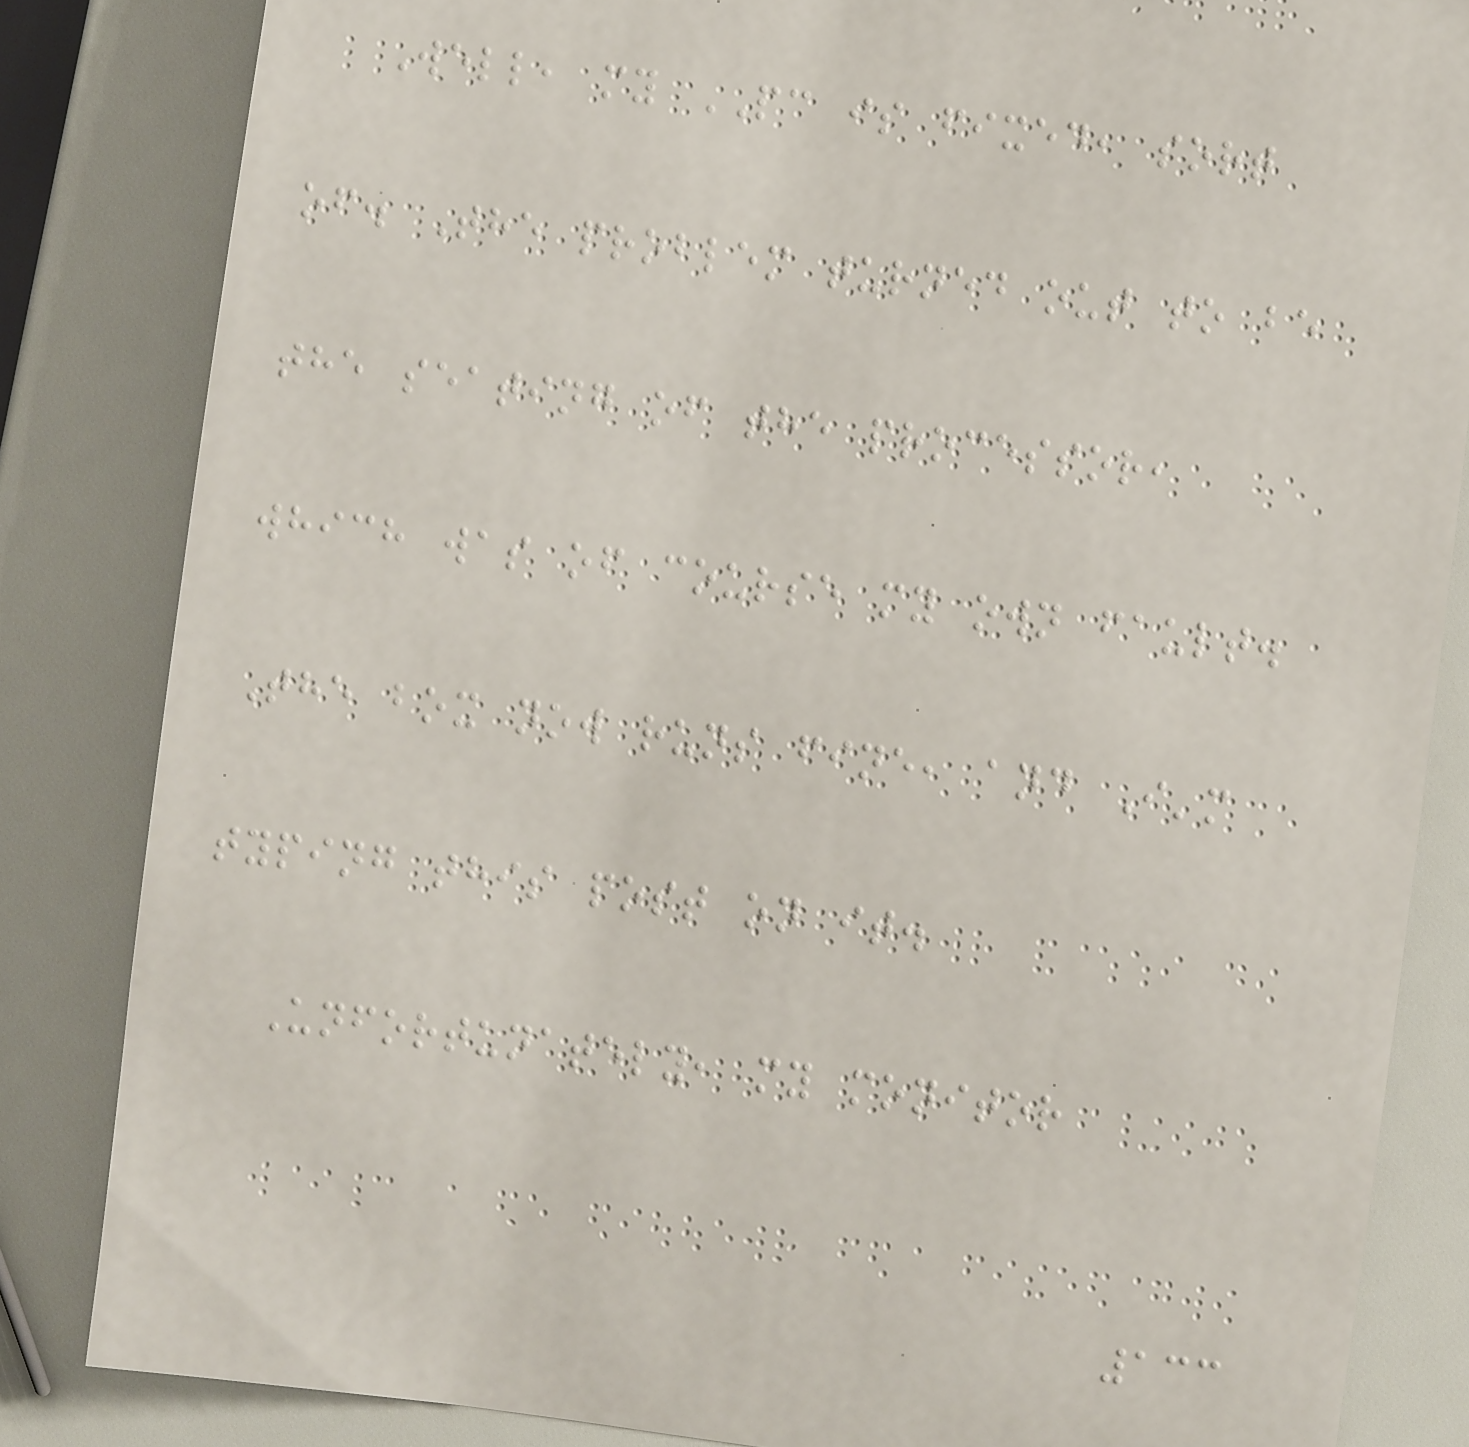Well, my PC is fixed, sort
of. The problem turned out to be
the seating of the processor,
which was of course my own fault.
The box now runs fine, and I'm
typing this post on it.
Unfortunately, my monitor
133
